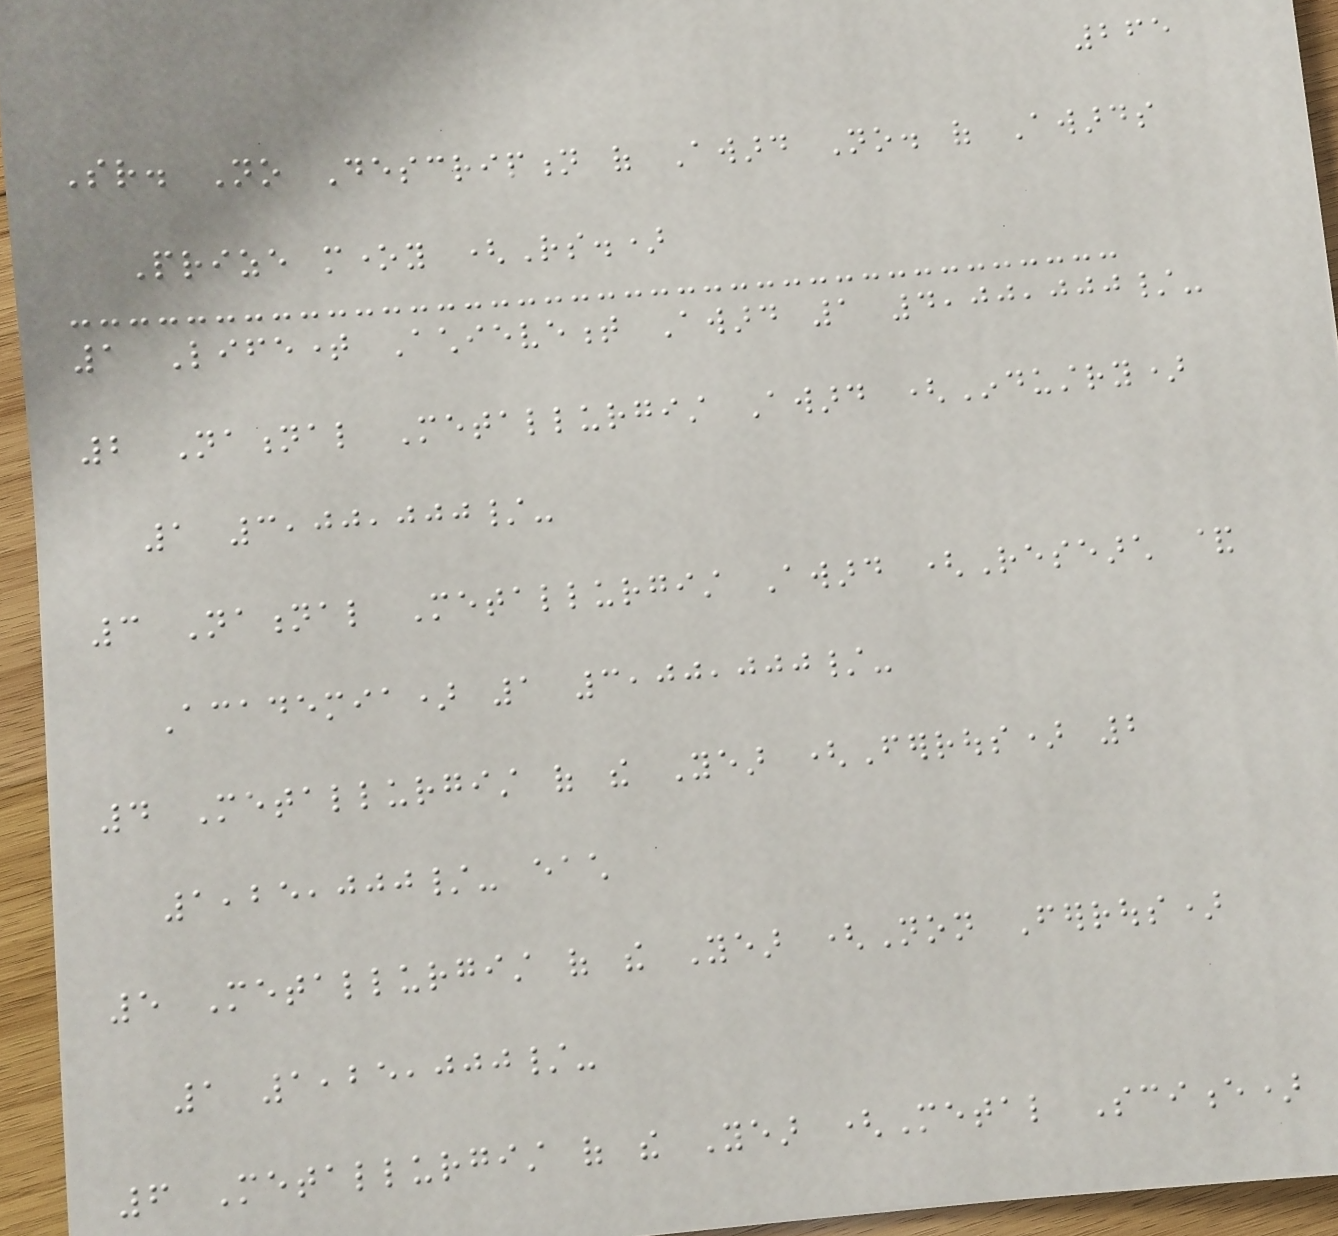265
Sr. No Description of Award No. of Awards
Prize money (Rs.)
1 Lifetime Achievement Award 1 4,00,000/-
2 National Metallurgist Award (Industry)
1 3,00,000/-
3 National Metallurgist Award (Research &
Academia) 1 3,00,000/-
4 Metallurgist of the Year (Ferrous) 2
1,25,000/- each
5 Metallurgist of the Year (Non Ferrous)
1 1,25,000/-
6 Metallurgist of the Year (Metal Science)
